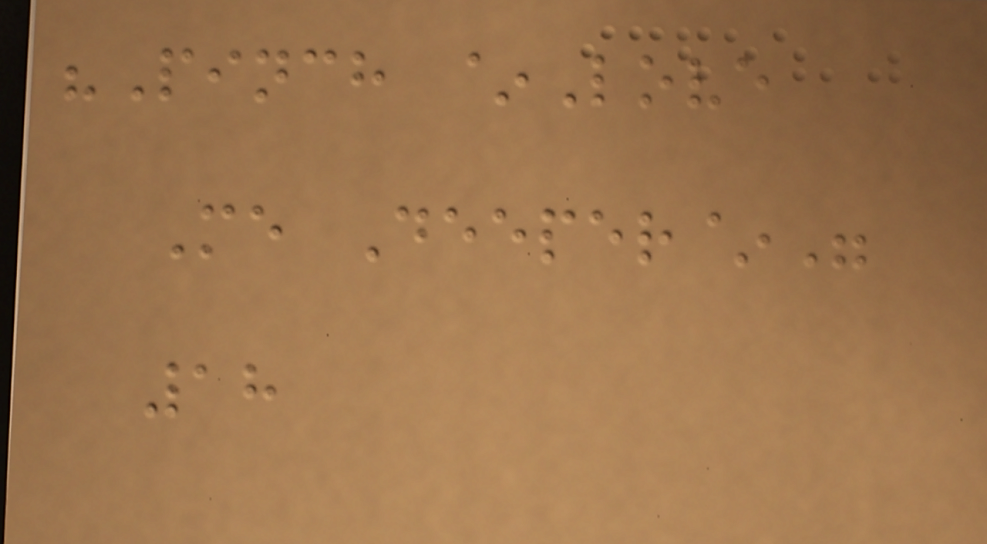"Pinch ~Love
Me Deeper~"
18
